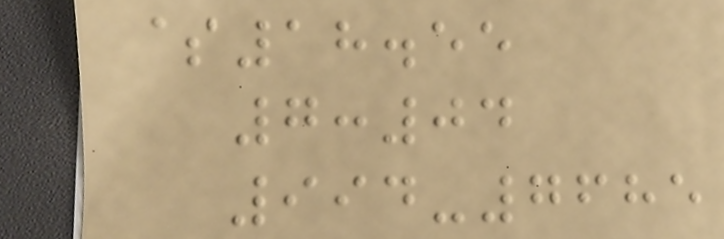$18.55
7:04
994-7685
